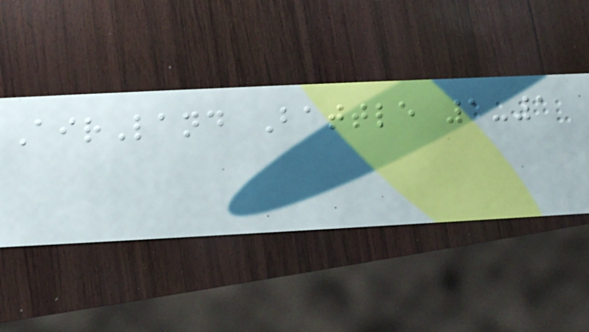AirLand Battle 1-1
